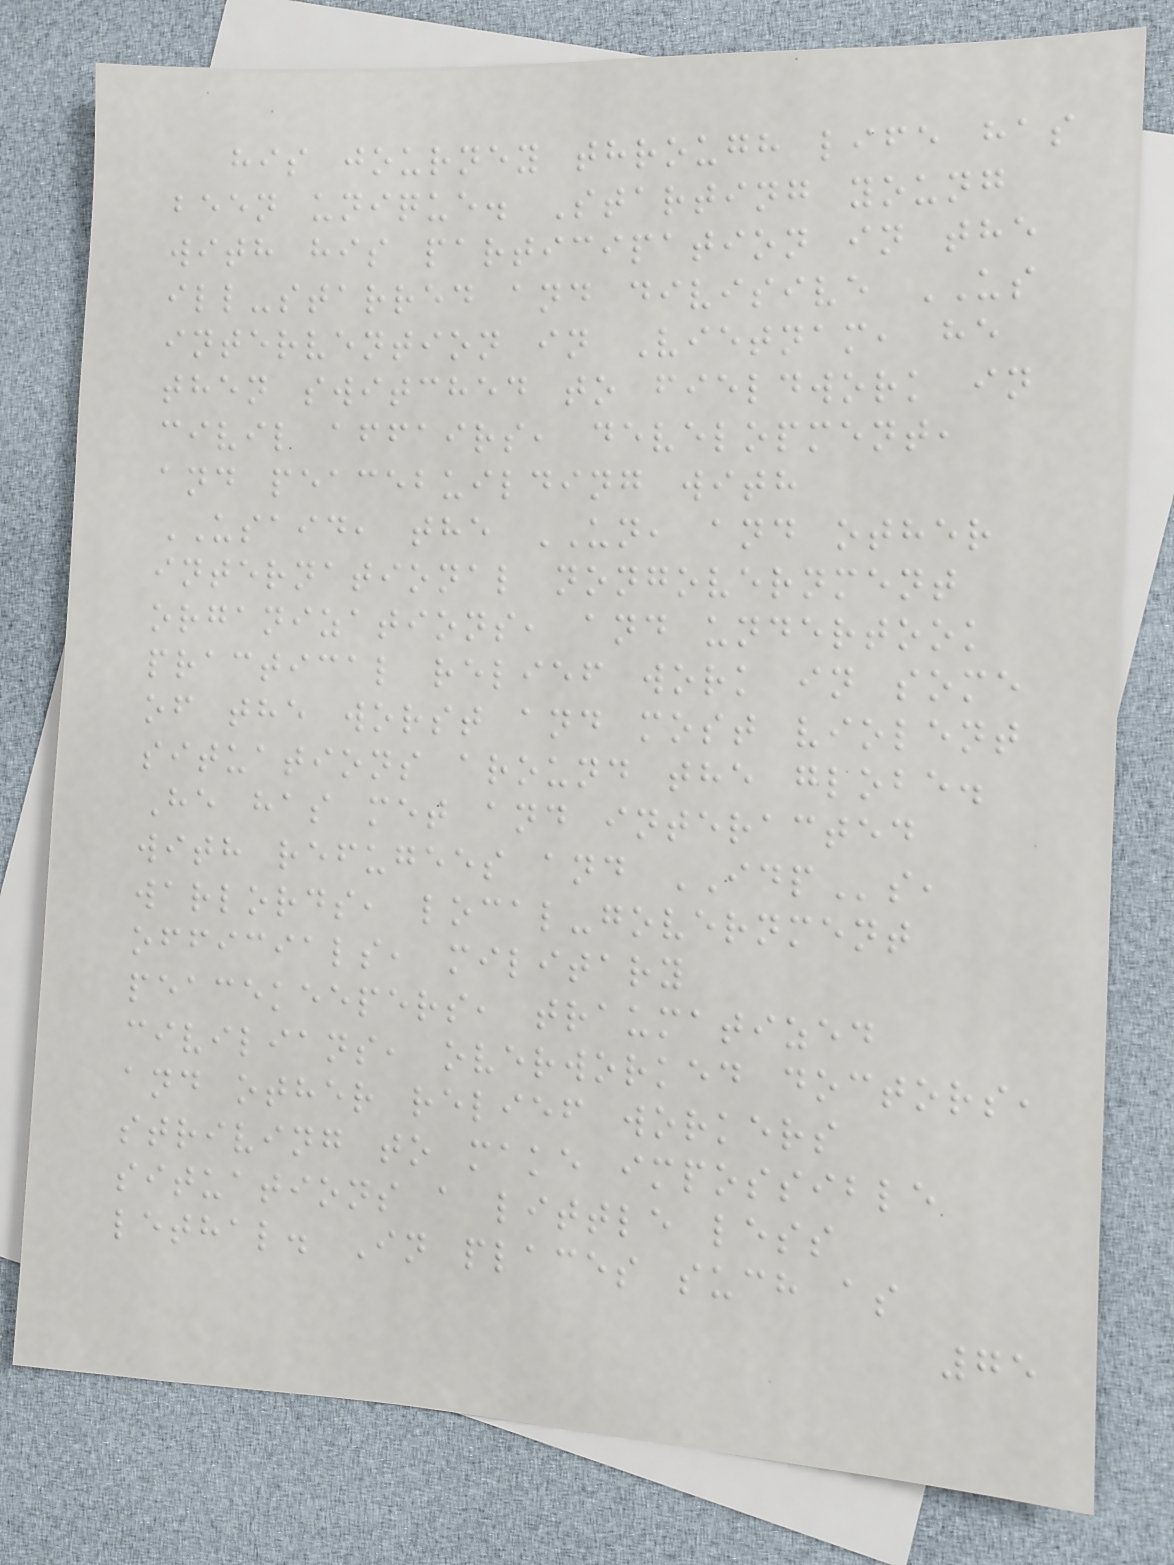his journey through life has
been unique. Starting young
with his participation in the
ill-starred and divisive US
intervention in Vietnam, he
then switched to fieldwork in
civil affairs, development,
and peacebuilding with
USAID, the UN, and other
international nongovernment
organizations, and undertook
practical relief work in some
of the worst and most violent
situations around the globe.
He has met and interacted
with refugees and IDPs,
warlords, local-government
officials, military
peacekeepers, traumatized
civilians, overworked doctors,
and other relief workers
striving to make impossible
situations a little less
lethal. In places such as
75
